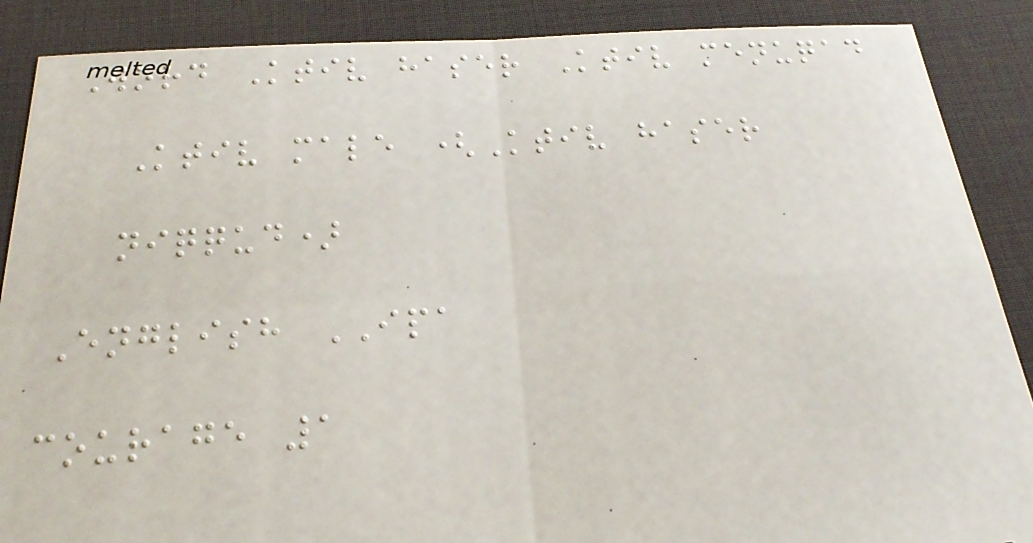Word Ktiv haser Ktiv menuqad
Ktiv male (Ktiv haser
niqqud)
English IPA
courage 1
